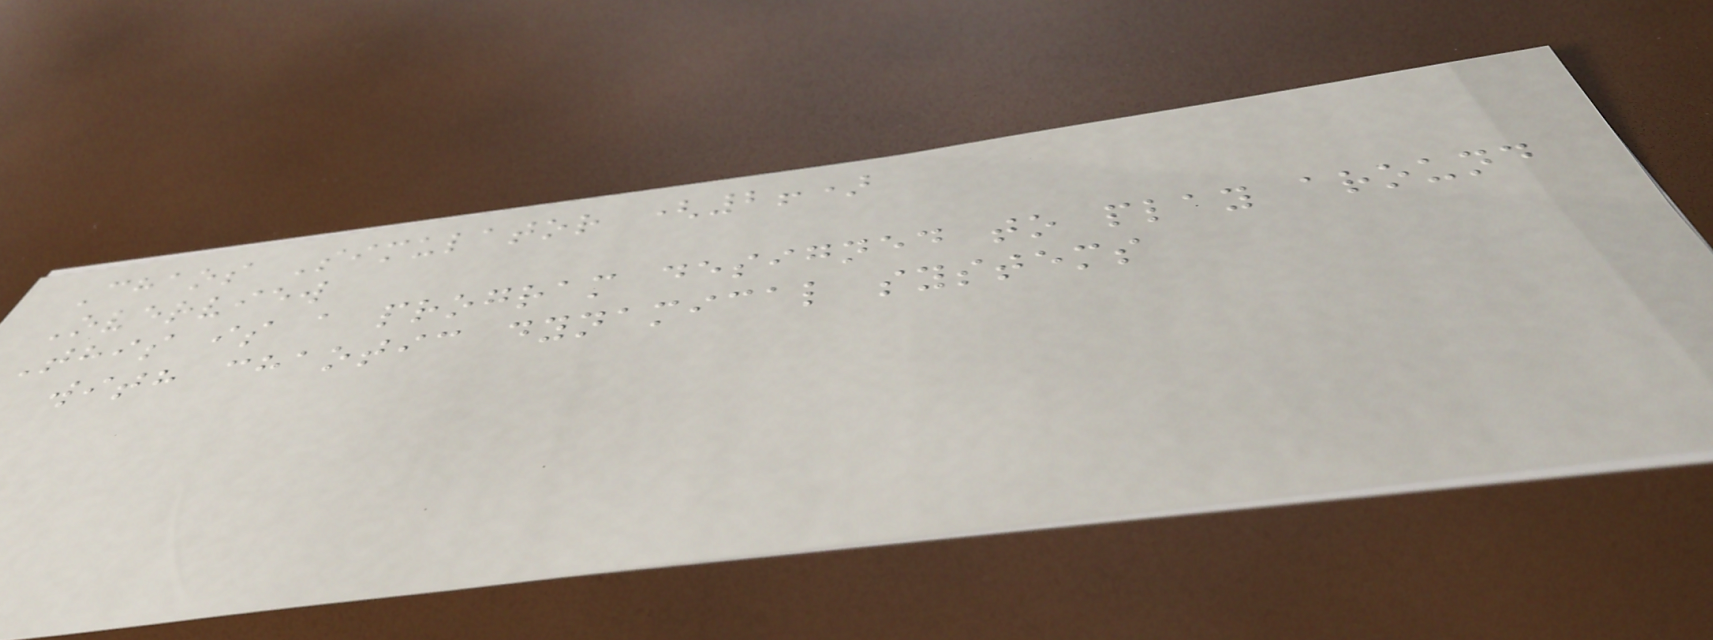Chaos Simulator (2!)
Overview
This is a program designed to play around
with chaotic dynamical systems
